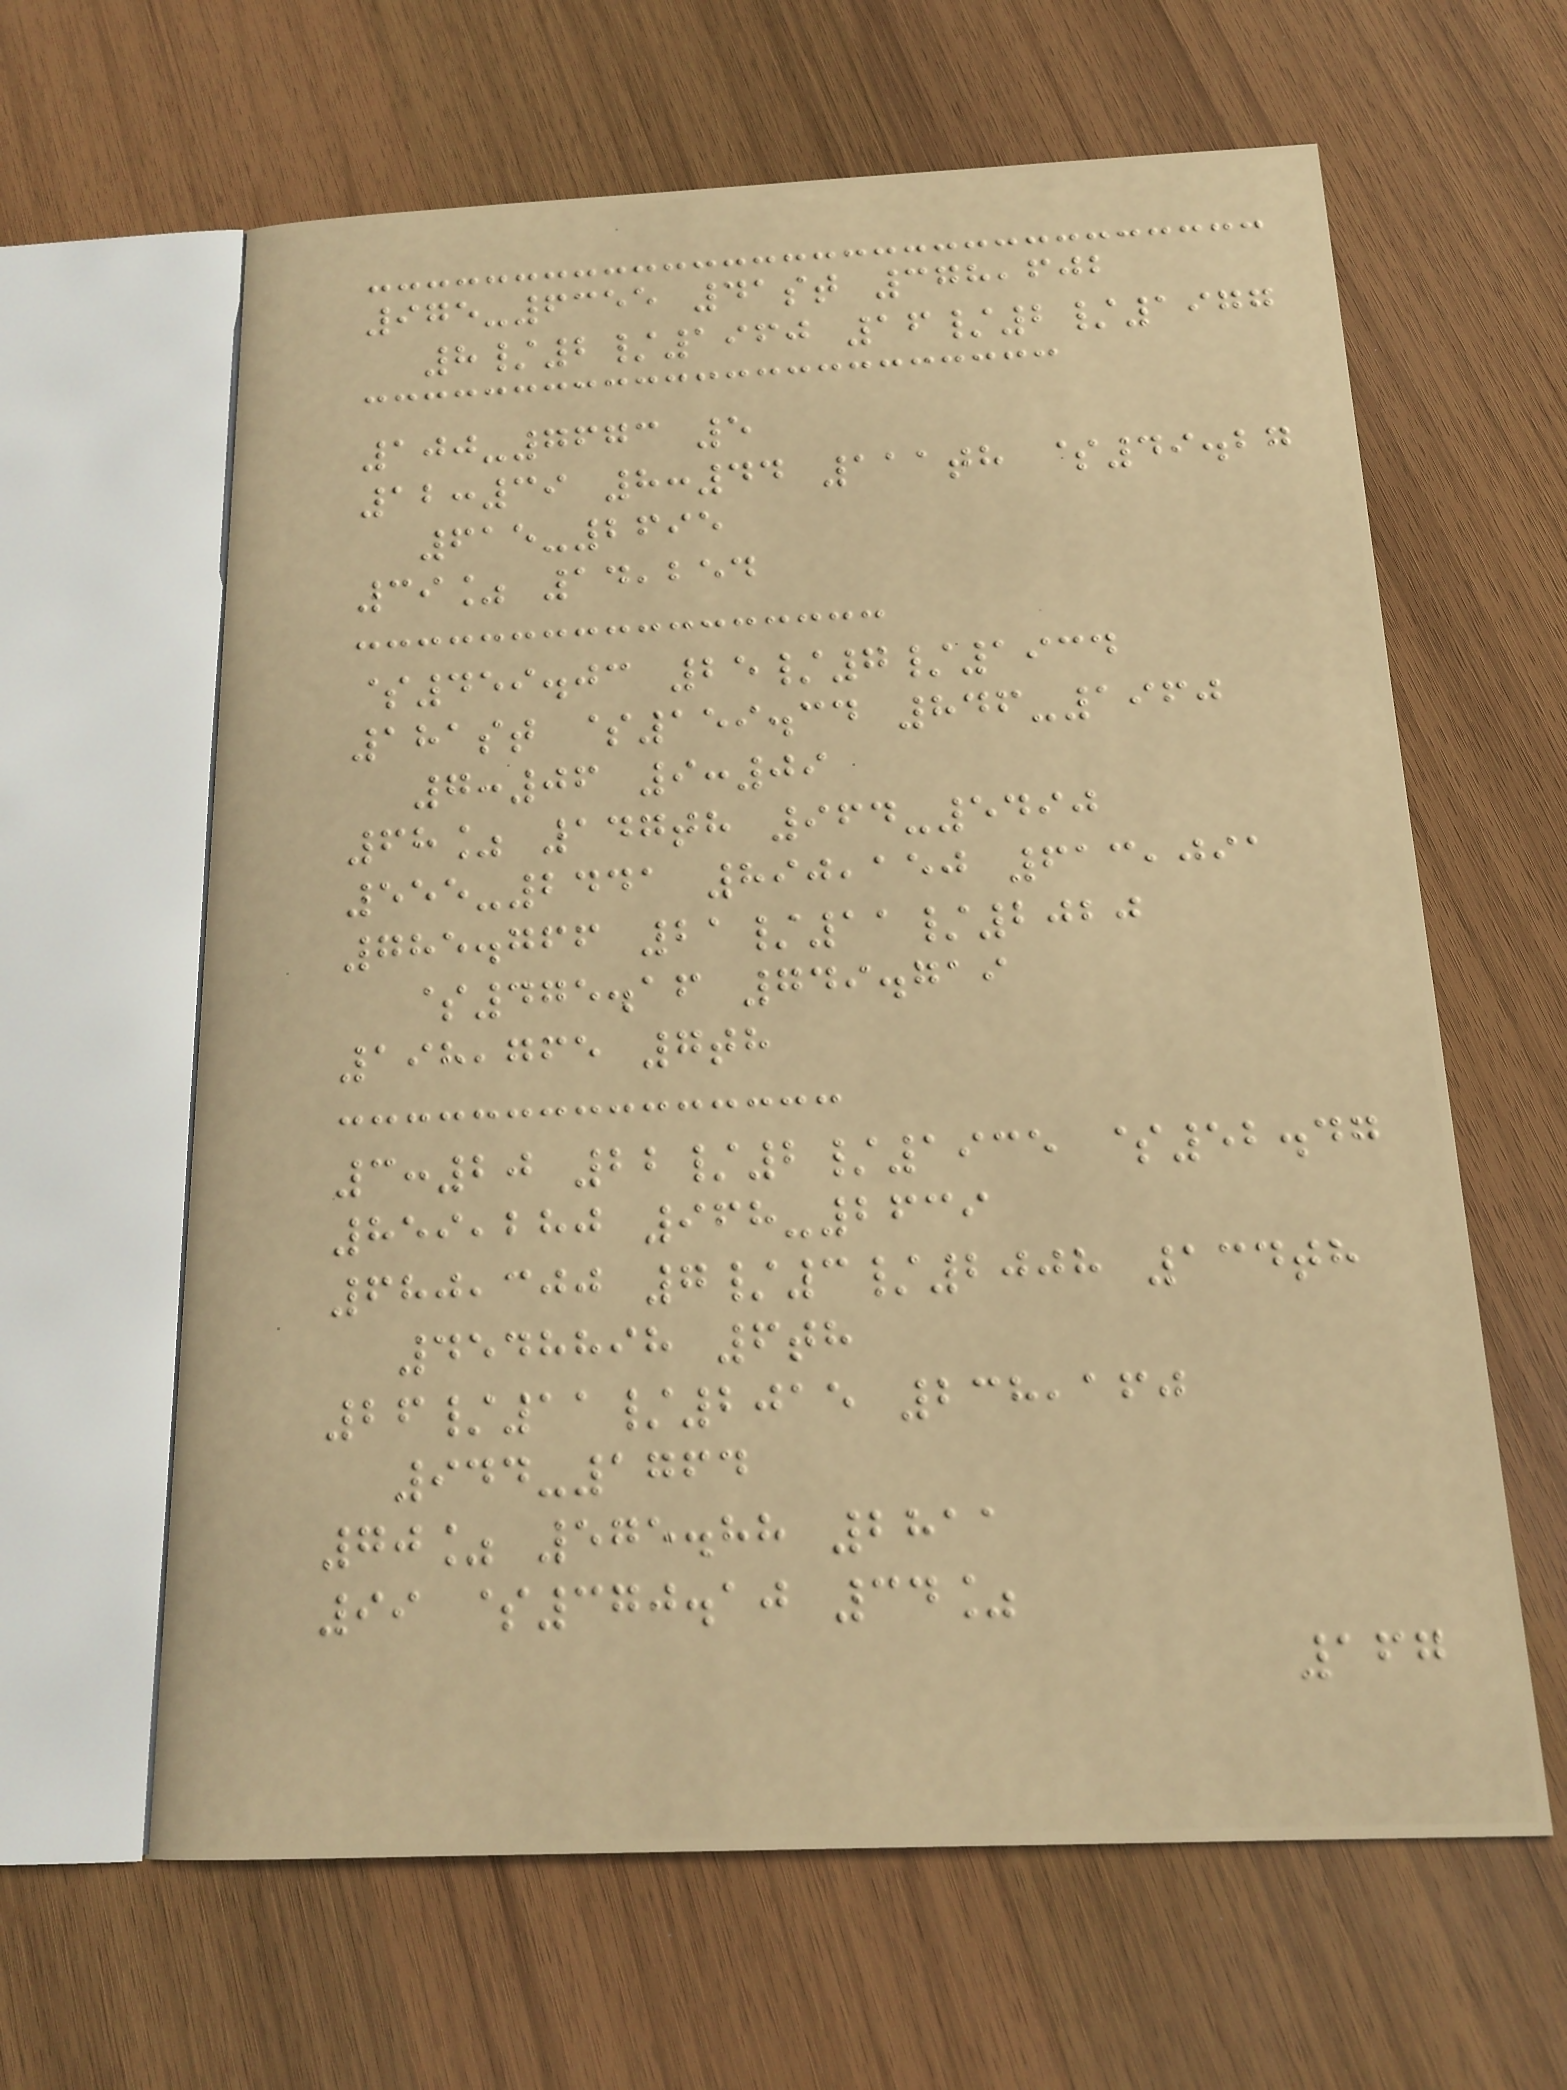975-6355 41st 378,602
8/2/1960 16/2/1977
100-7673 5
12:39 8:44 111th $49.27
615-2695
39% 14,254
$459.03 25/7/1934
181st $159.34 846-1960
7:06 9:09
68% 147th 964-5490
555-2441 890,150 613,091
785.766 21/11/2020
$475.16 749.719
198,765 7th
3:20 22/2/1935 $52.47
859,280 968-2639
680,300 7/3/2008 134th
4548898 6th
26/11/2015 238,160
944-1764
70% 575.88 2811
99 $370.10 34%
167
